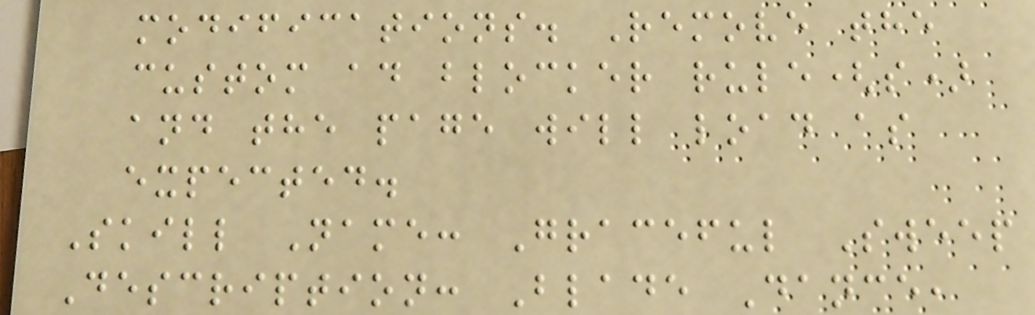modifications. Remove the
custom ad blocker rule(s)
and the page will load as
expected.
Skill Name: Graceful Sweep
Description: Blade Dance,
